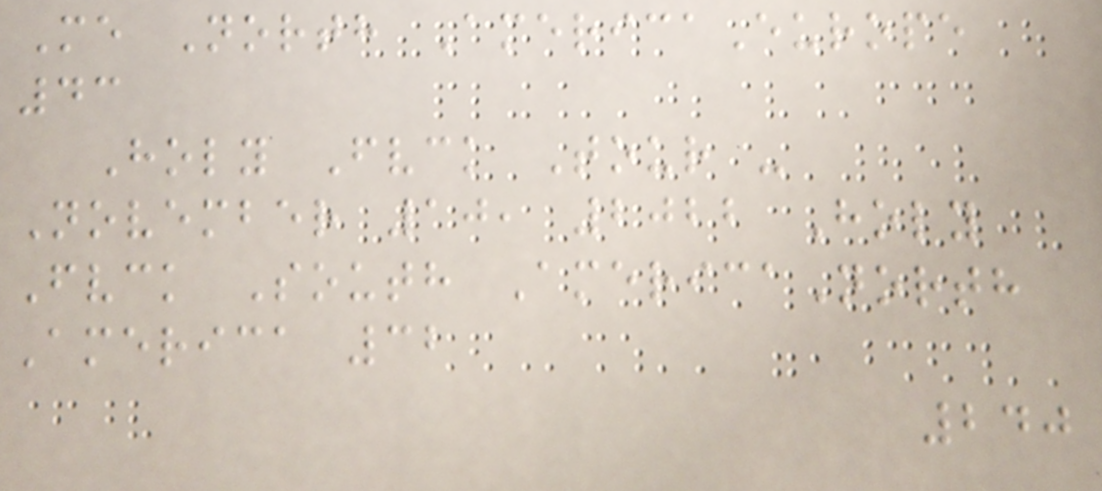Me North AmericaEurope
43
Holy Fvck Tour -
November 10, 2022 Holy
Fvck South AmericaNorth
America 32
240
